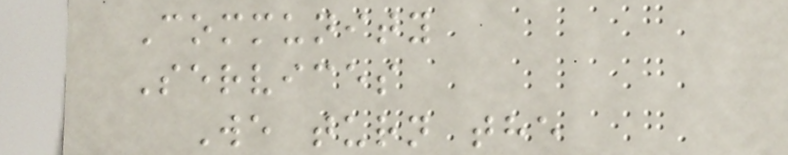Community
Services
We turn the
